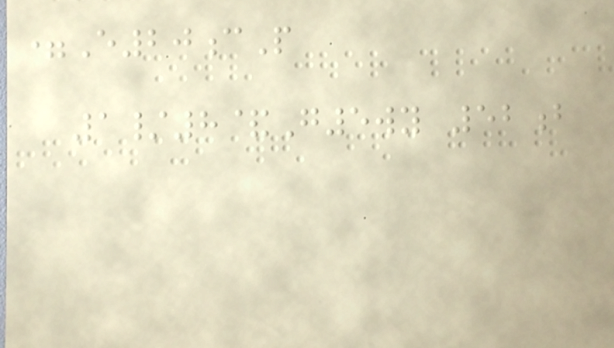=E20cP
1/8&G5wy 52b
